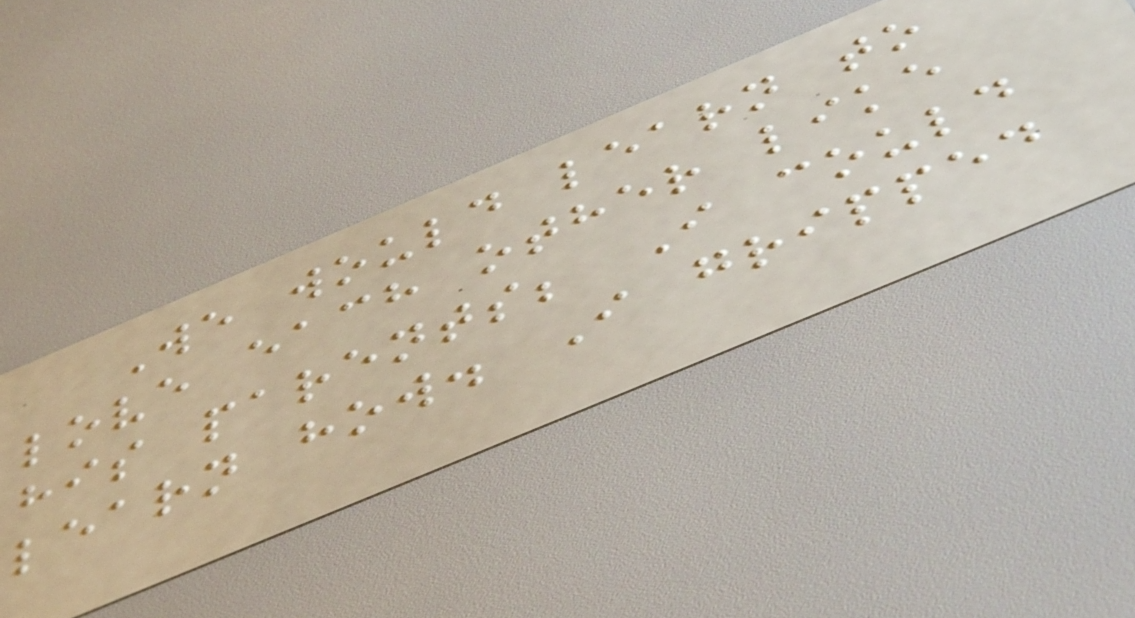We would learn to
love each other like
his parents; I could
learn how. I gripped
